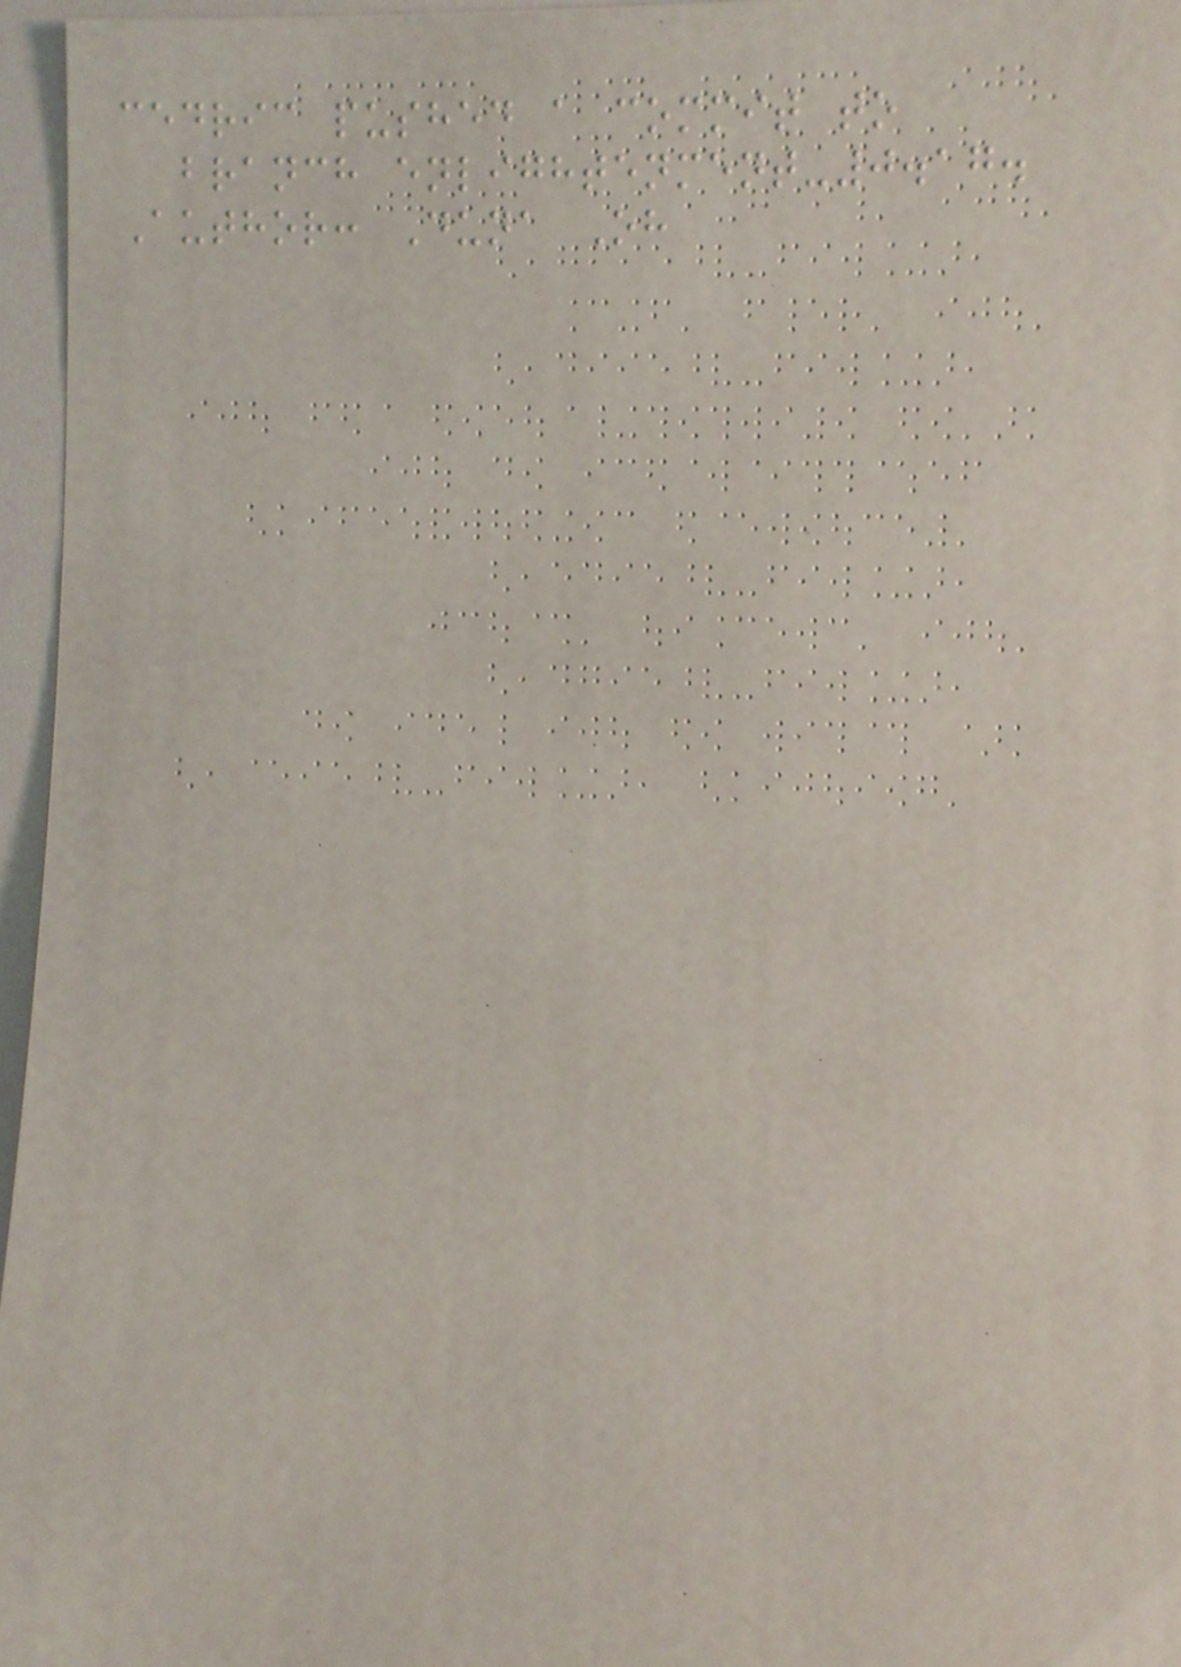cedric pushed a commit to
branch enlightenment-0.17.
Author: Duna Oh
